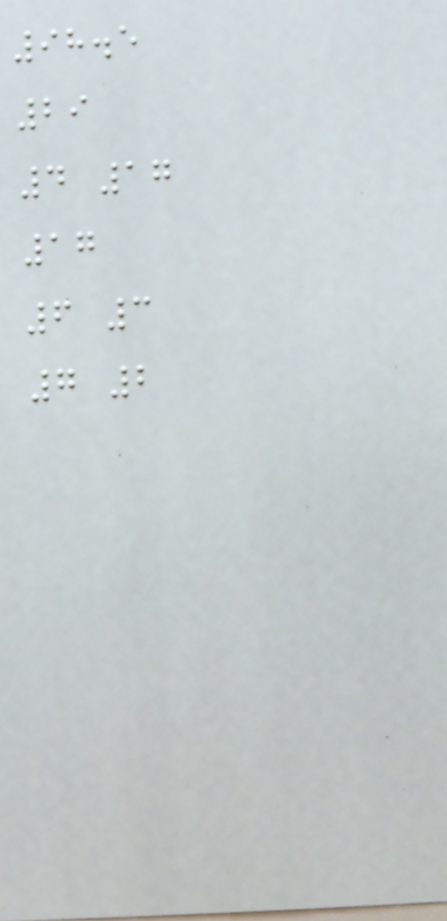98.5
29
4 17
17
6 3
7 2
